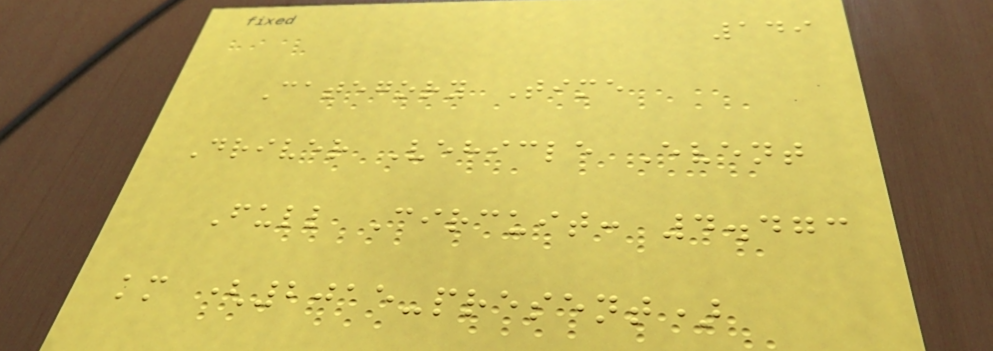149
Category Time
Driver Vehicle Event
Full Circuit: 4.473
km (2015-present)
